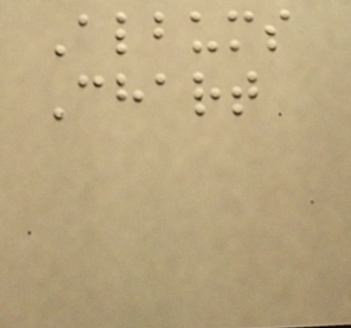Albums
Chart
